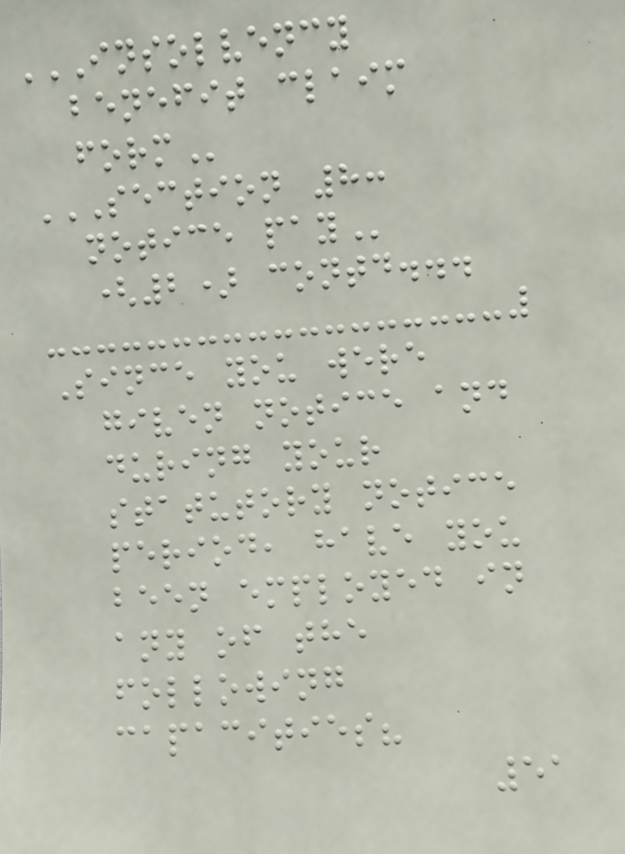INSOLVENCY
BENEFIT CLAIM
FORM
SECTION 8:
NOTICE PAY
(2) contd...
Since you were
given notice and
during your
statutory notice
period, have you
been employed in
any of the
following
capacities?
51
